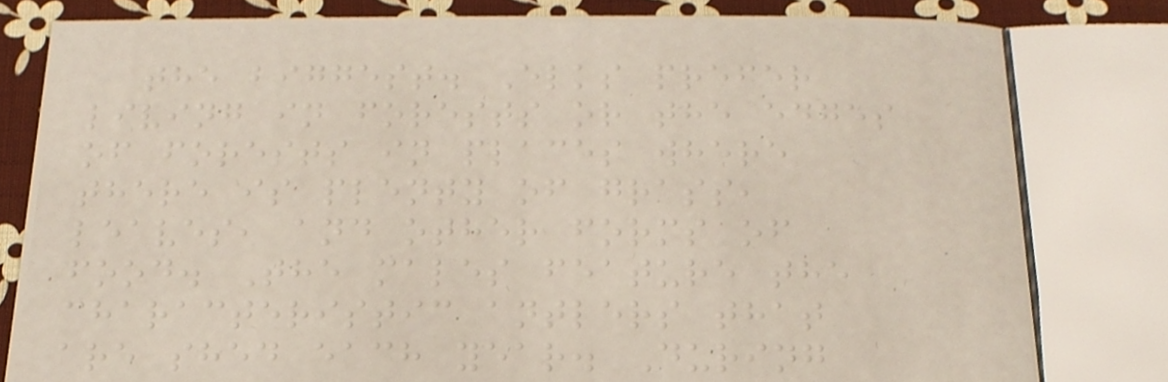the biggest. Elks prefer
living in forests or the edges
of forests in places where
there is plenty of grass,
leaves, and other forms of
food. The males feature the
characteristic antlers that
are shed each year. During
